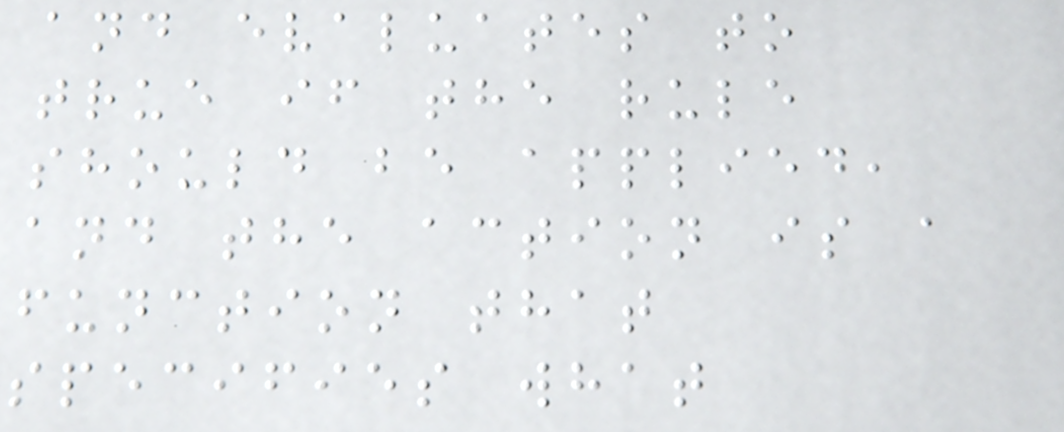and evaluates to
true if the rule
should be applied,
and the action is a
function that
specifies what
